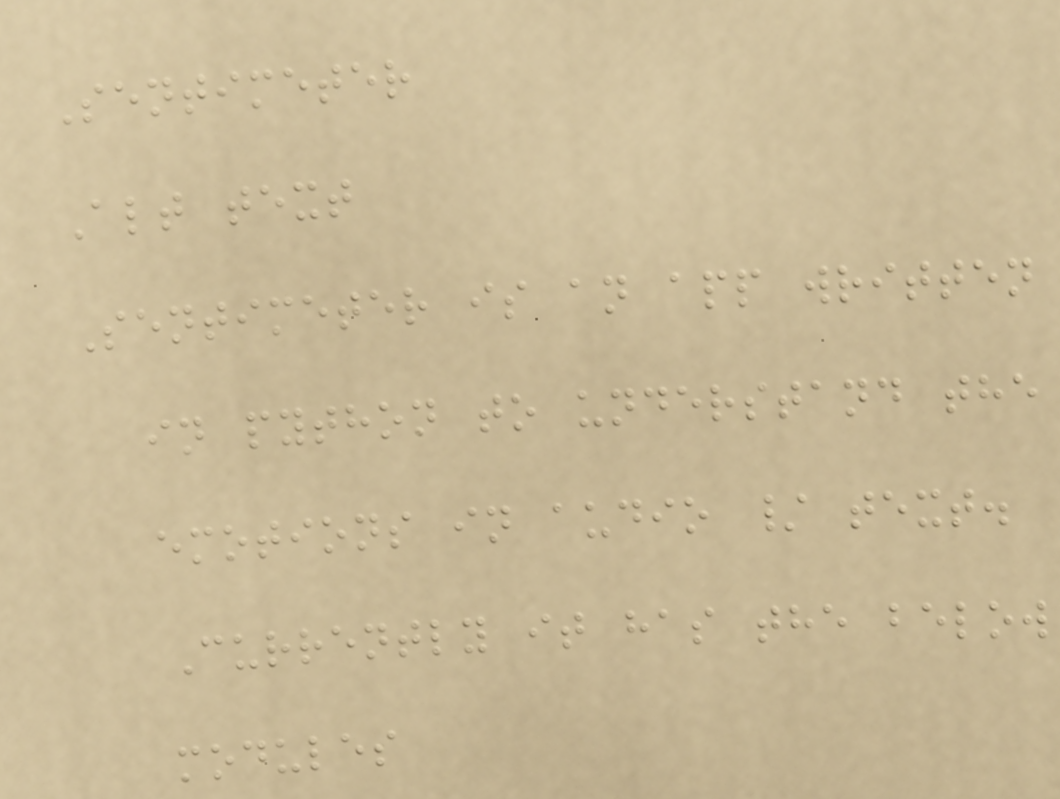Sentimeter
Alt text
Sentimeter is an app written
in python to understand the
emotions in audio / text.
Currently it has the below
modules
